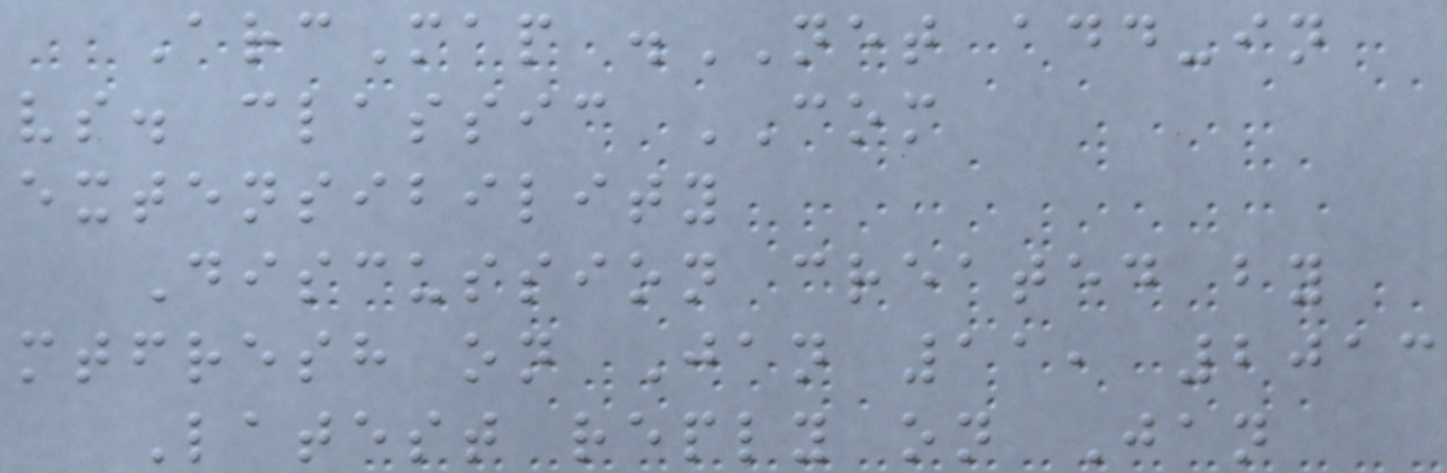ArcMap .NET add-in
vs. classic COM
extensibility
Discussion created by
mtfresh on Jan 11, 2013
Latest reply on Jan
